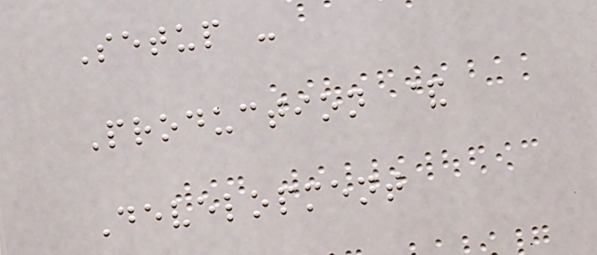Setup -
Production &
Development
